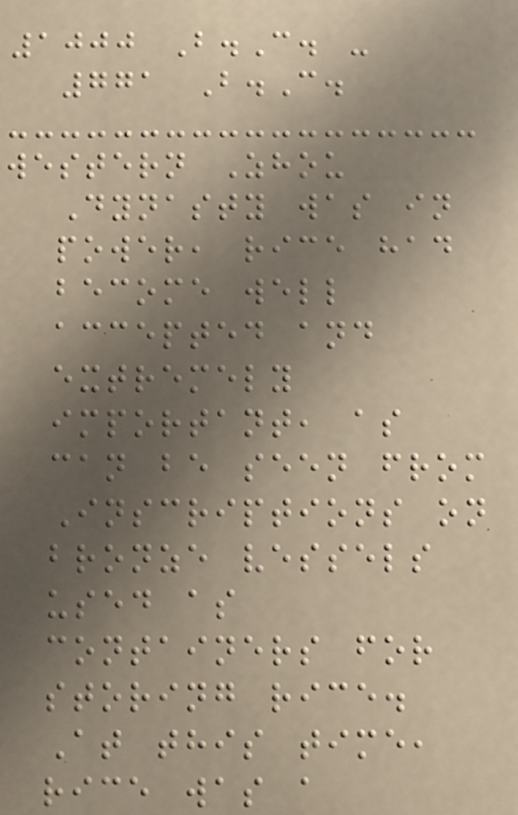1000 B.C. -
771 B.C.
western Zhou
Dynasty was in
power, rice had
become well
accepted and
extremely
important, as
can be seen from
Inscriptions on
bronze vessels
used as
containers for
storing rice.
At this time,
rice was a
